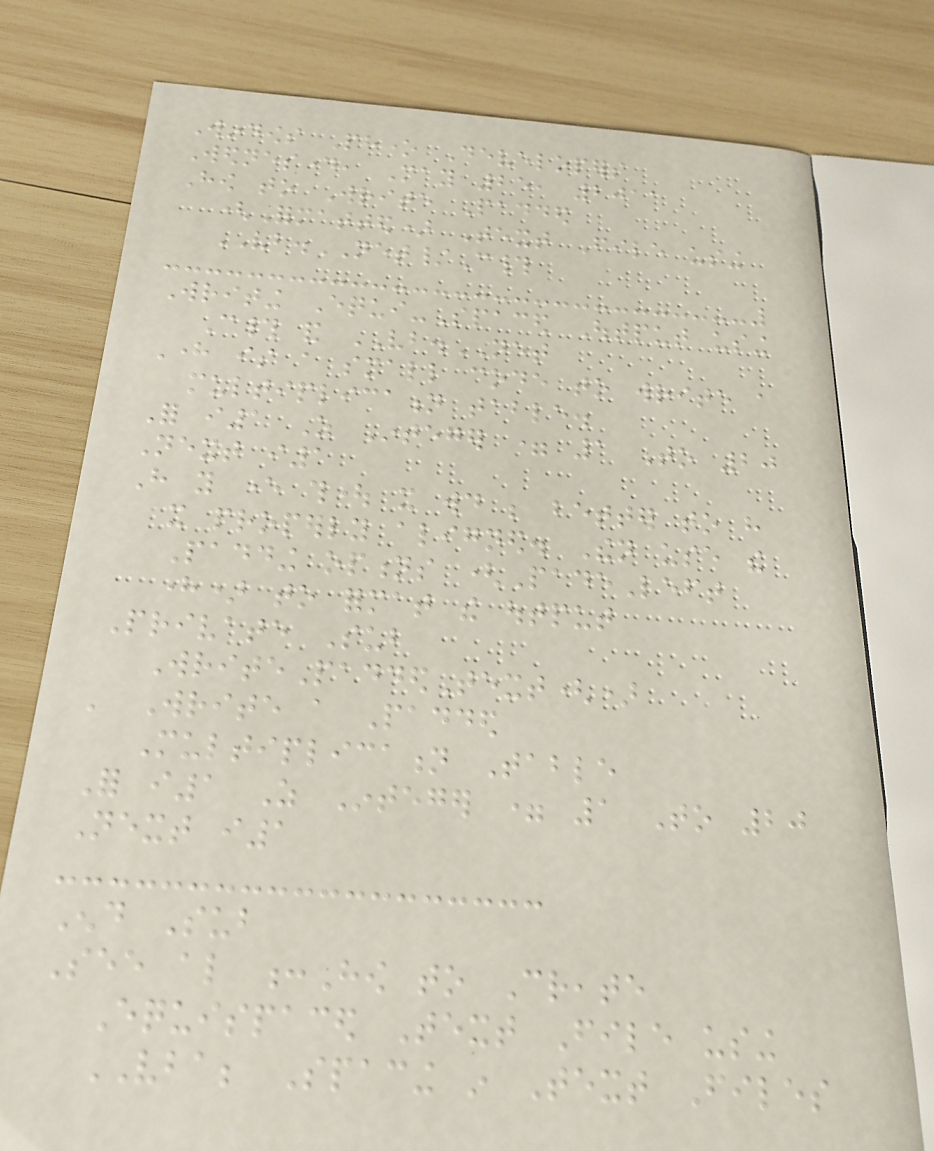Windows Phone Developers
Wednesday, May 25, 2011
How to Write Padded
(Formatted) Text File using
VB.NET/C#
Writing Equi-Spaced Output using
C# and VB.NET
Here is a small code to write a
multiplication table.
For i1 As Integer = 1 To 20
Next i1
Have you ever thought it would be better to have
it properly aligned. Then use the
Padding options (PadeLeft
here) to format the output
Private Sub
WritePaddedText()
' Write a Padded
Multiplication Table
For i1 As Integer = 1 To 20
Next i1
End Sub
See also :How to Create
Equispaced Text File using
VBA; Spacing in Text Files
